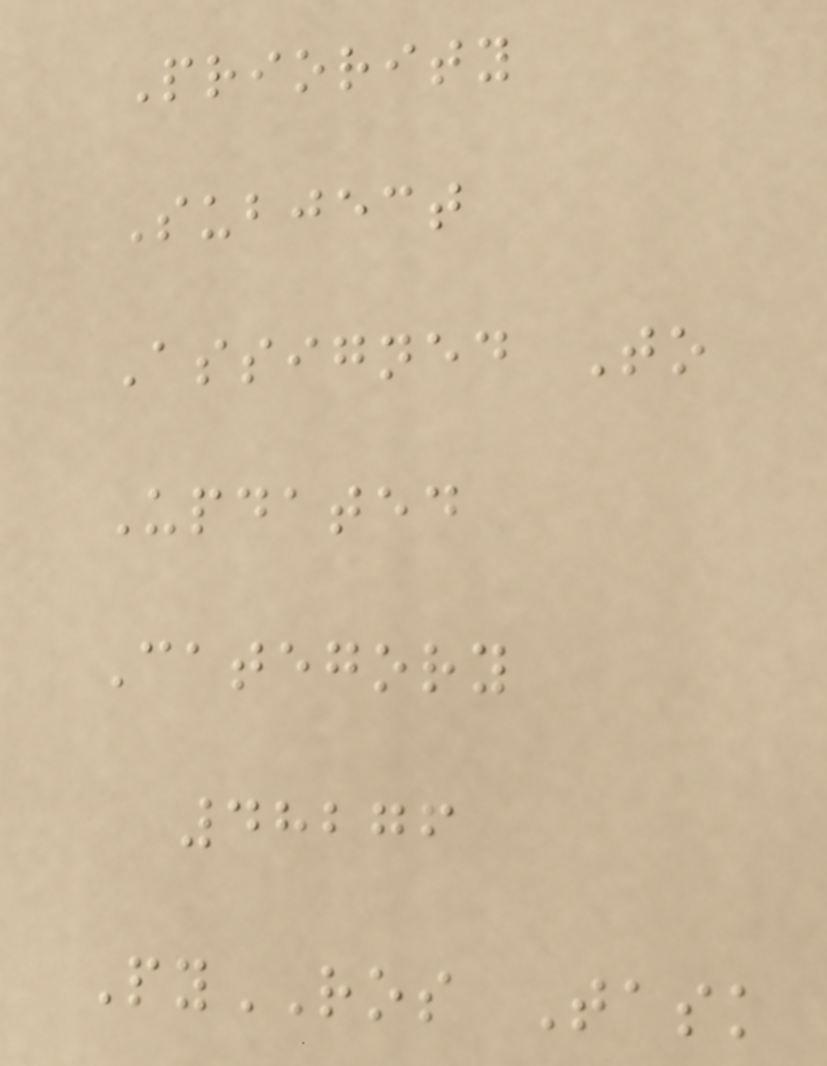Priority
Subject
Assigned To
Updated
Category
48276
PyROS Task
